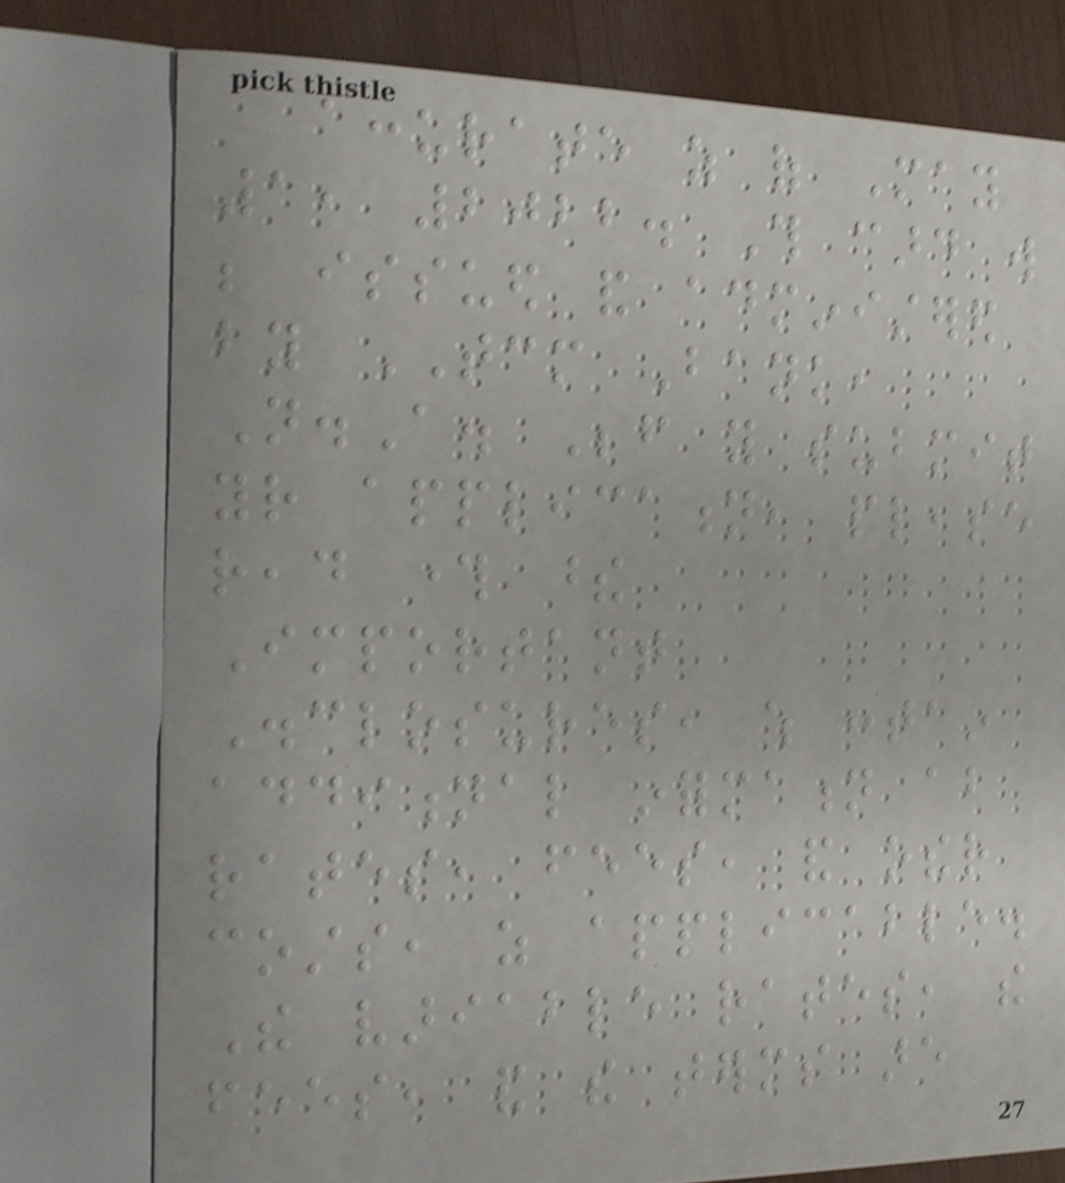accurate as of May
1, 2022. This card will
be issued and administered
by TCM Bank,
N.A. Before you submit
your application, please
read through these
Important
Disclosures, which contain
additional information about
rates, fees, and other
costs, as applicable.
The variable rates, the
fees, and the terms are
